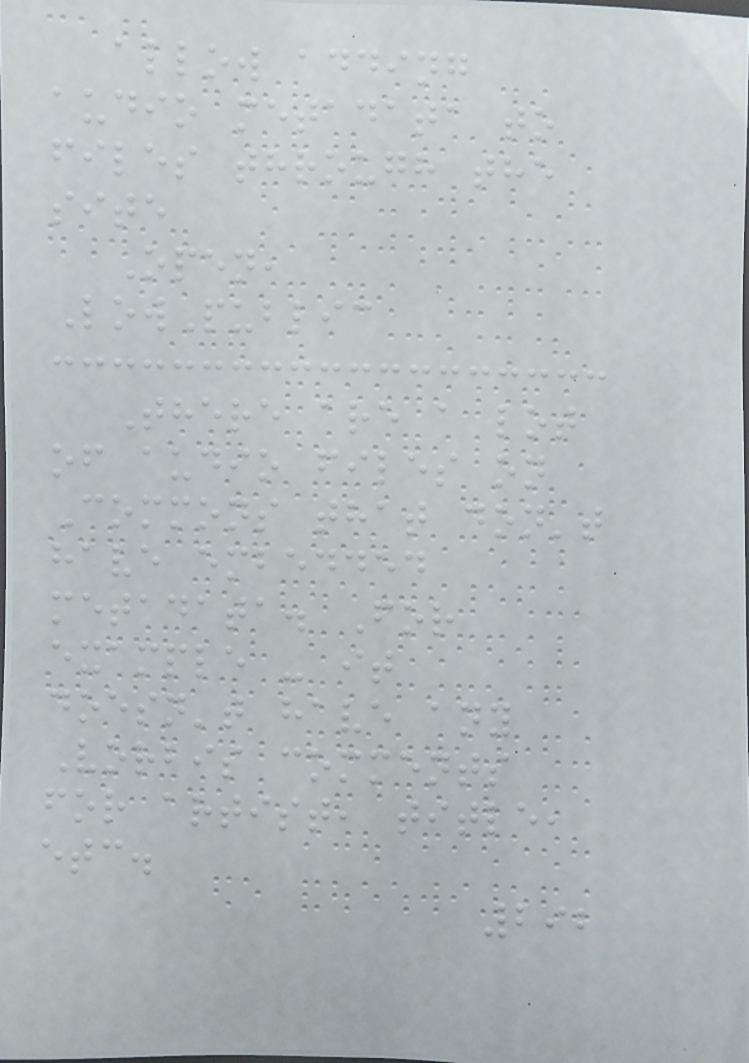allow adding
audio metadata to
files through the
site
Open,
LowPublic
There are a lot
of audio files on
Commons that don't
have embedded
metadata. For
example - it
doesn't have any
Vorbis comments
for artist, title,
etc.
292
